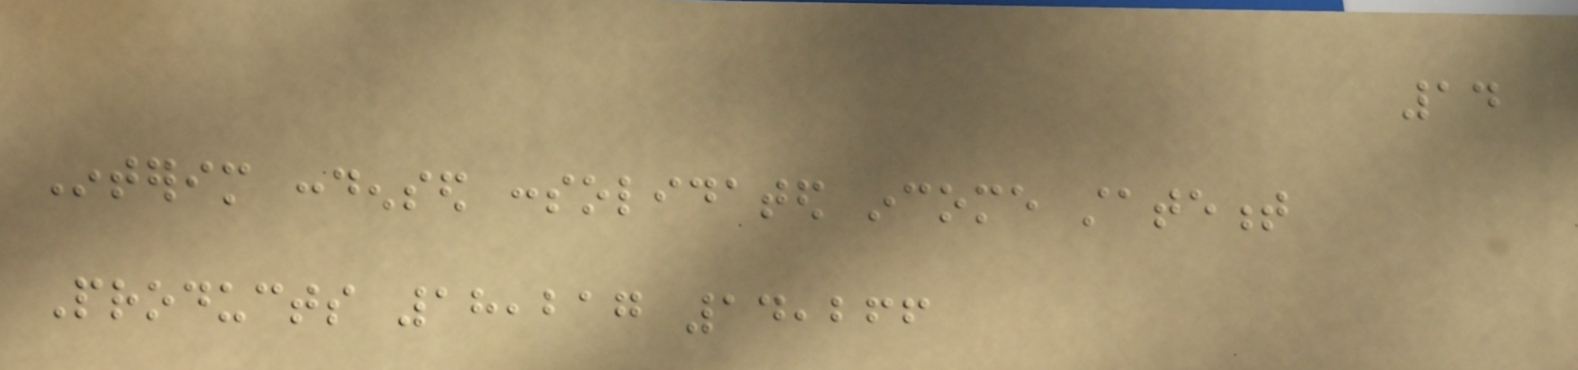14
Interim condensed consolidated income statement
Products 18,217 14,266
